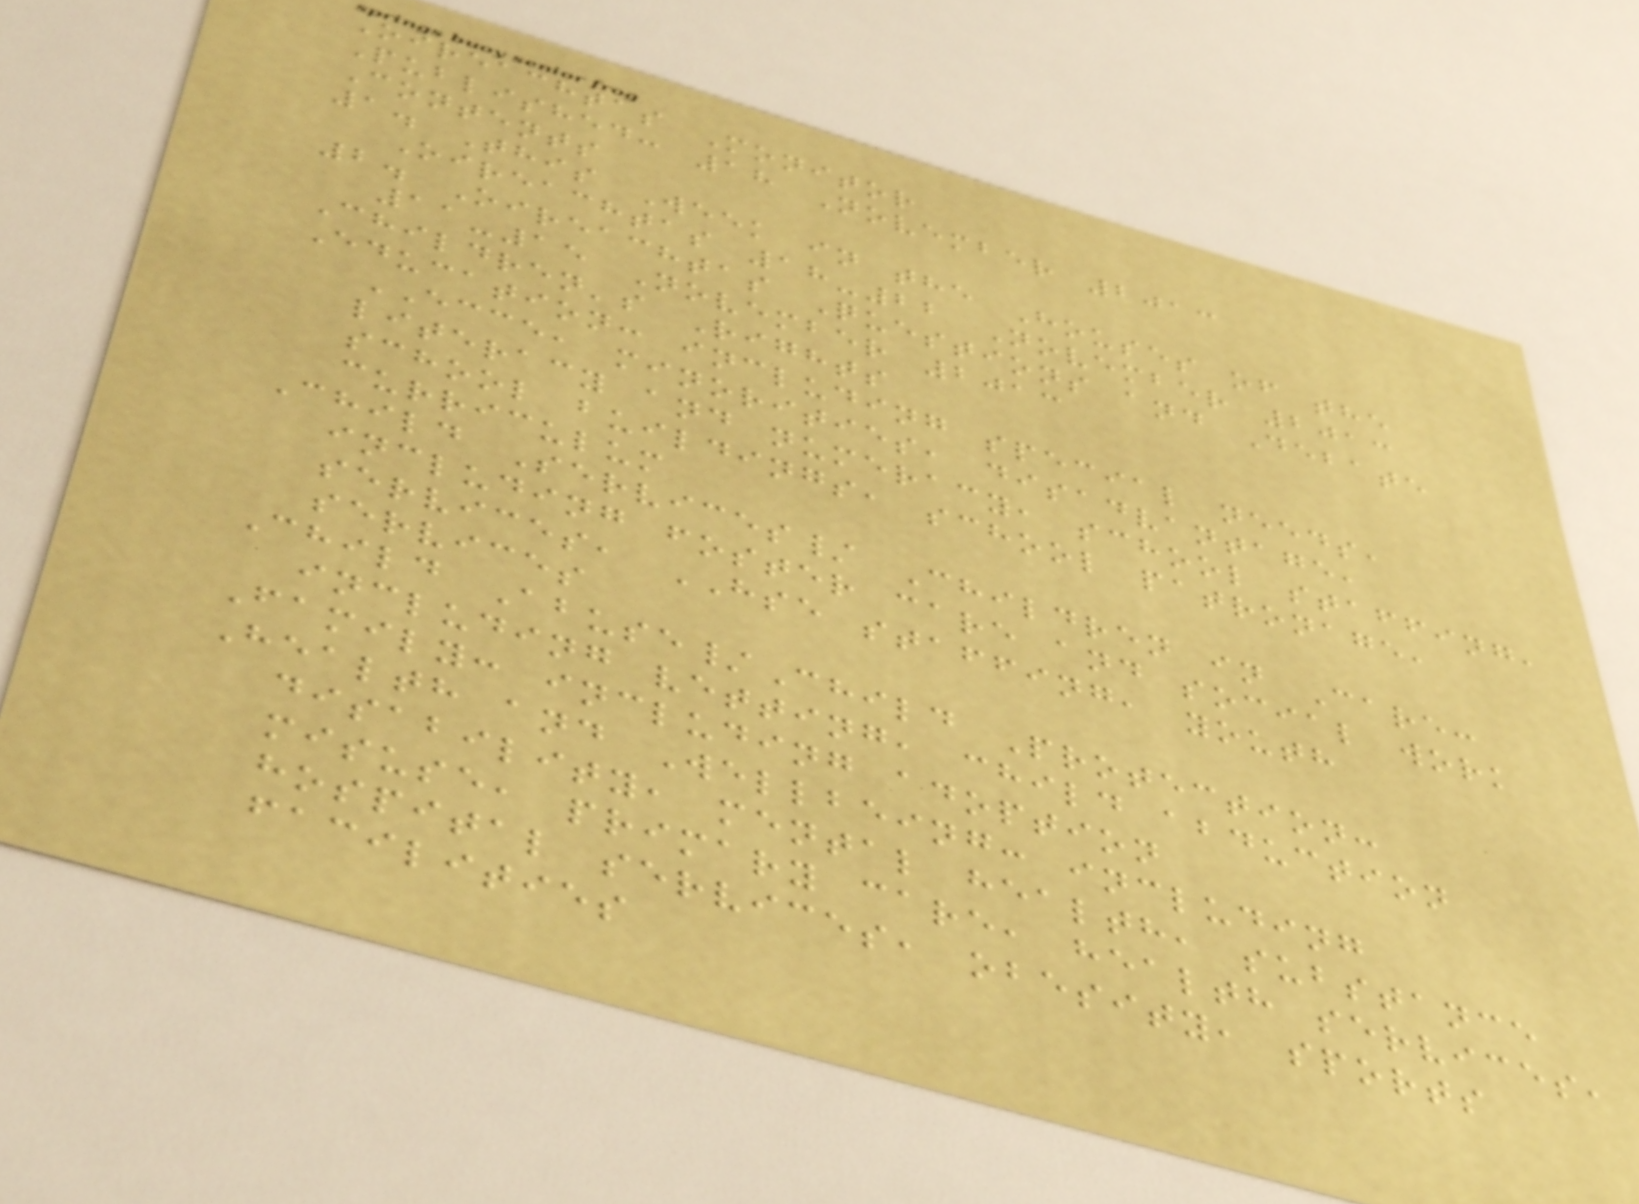Oireachtas Monitor
Published: 18 November 2013
Contents
1. This Week in the Houses of the
Oireachtas 18-22 November 2013
2. Oireachtas Questions and Debate
11-15 November 2013
Children's Rights
Education: including special needs,
ECCE, minorities, disadvantage,
literacy and numeracy, school staffing,
school buildings, school patronage,
curriculum
Child Services/ Children in Care:
including foster care and social work
services, HSE staffing, youth
services
Child Abuse/Child Protection:
including vetting, child abduction
Family: including adoption
Health and Wellbeing: including
disability, mental health, substance
misuse, primary care, health services,
hospital services, obesity, sports
facilities
